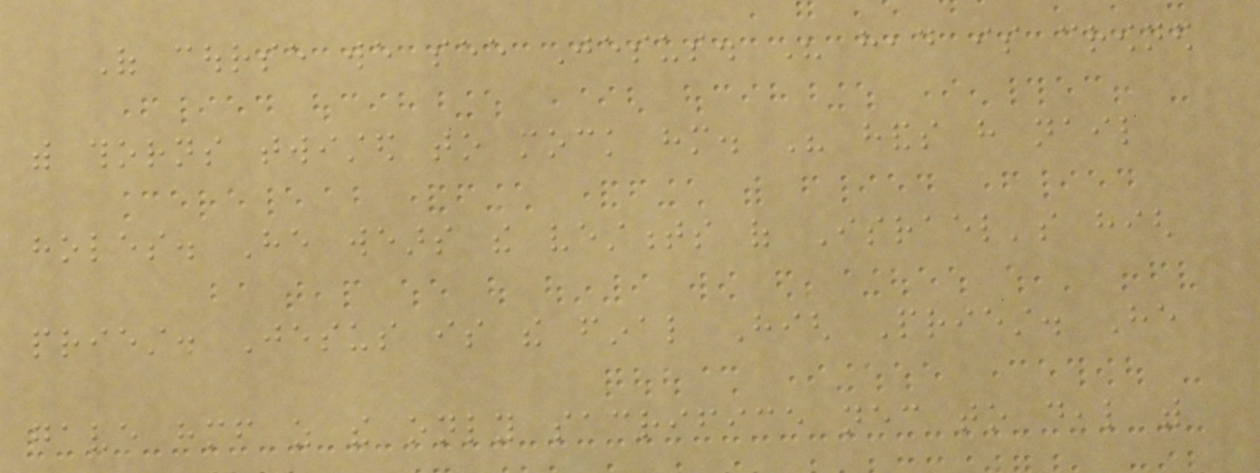Of course we see Jesus. His head is crowned
with thorns twisted to mock him. His hands have nail
holes. He wears the vestments of Israel's high
priest. Jesus is the final High Priest. He
gave himself as the only sacrifice necessary to deal with
